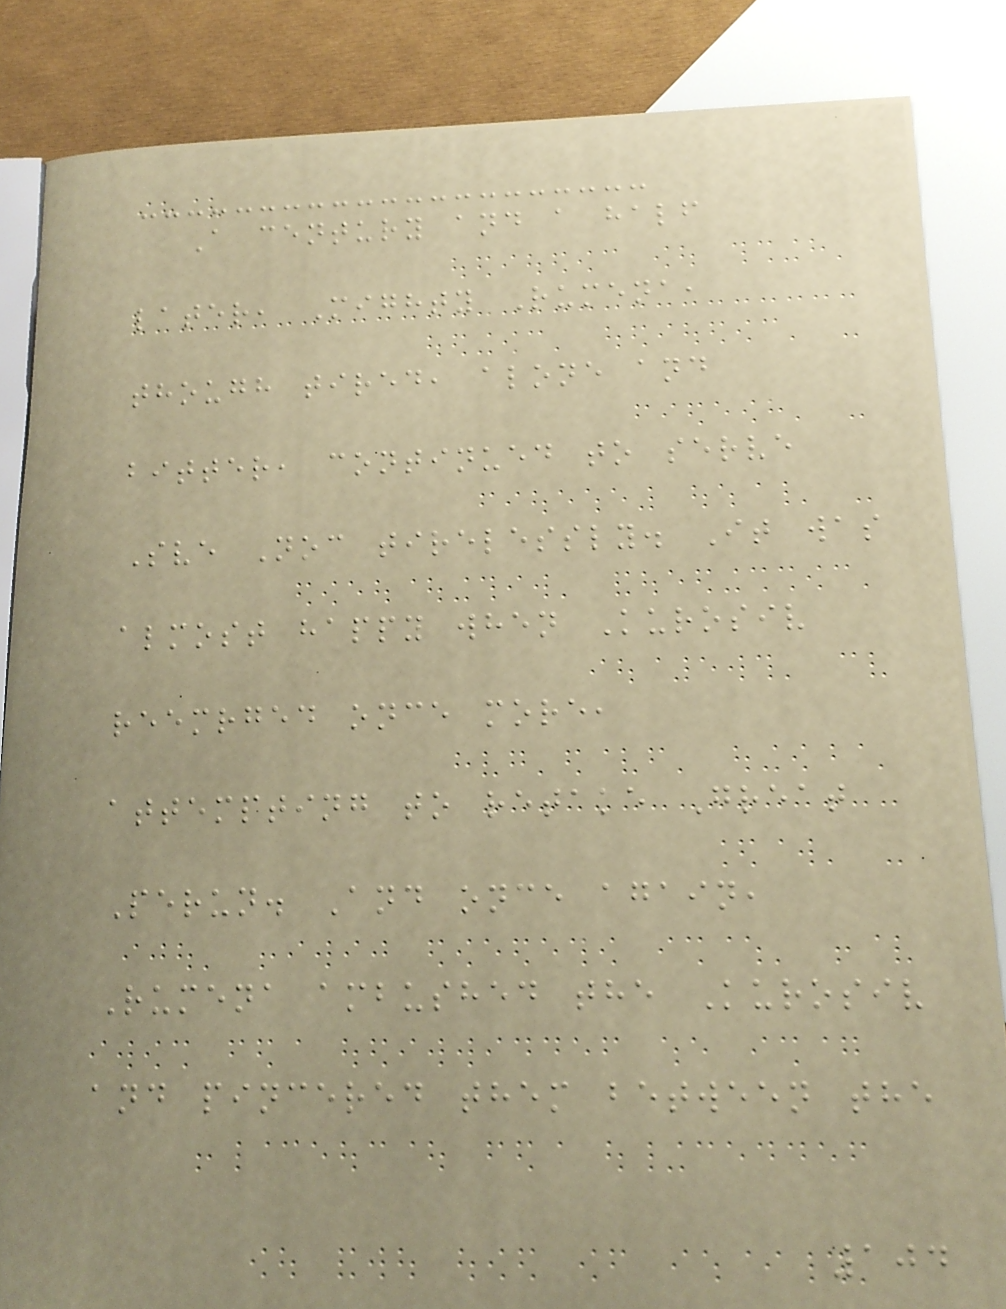A century and a half
later, Mighty Rumena,
though tired, alone and
bitter, continued to serve
Sve Noc tirelessly. It was
almost happy when Kurosiv
reemrged once more,
attempting to retake Great
Perun. And once again,
Rumena ambushed the Kurosiv
and pincered them between the
104
